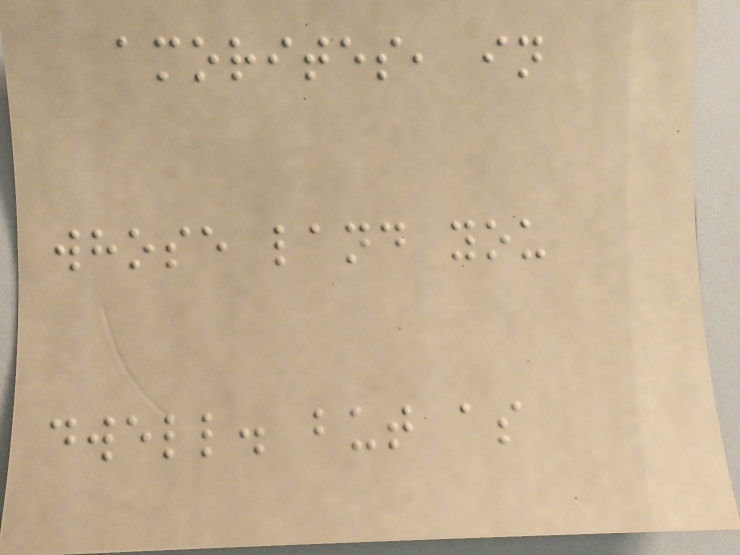amorites, in
whose land you
dwell. but as
